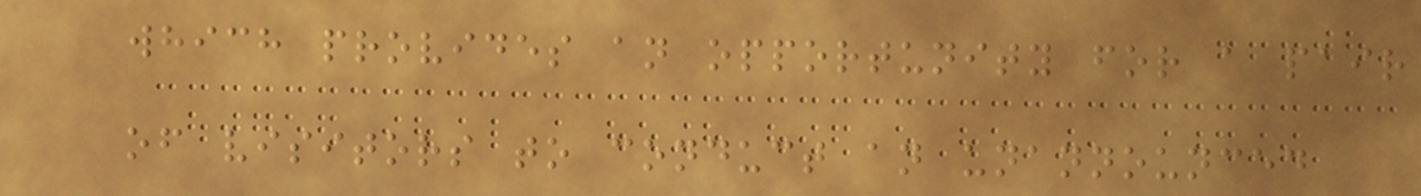which provides an opportunity for a pair
of visitors to conduct an unannounced
